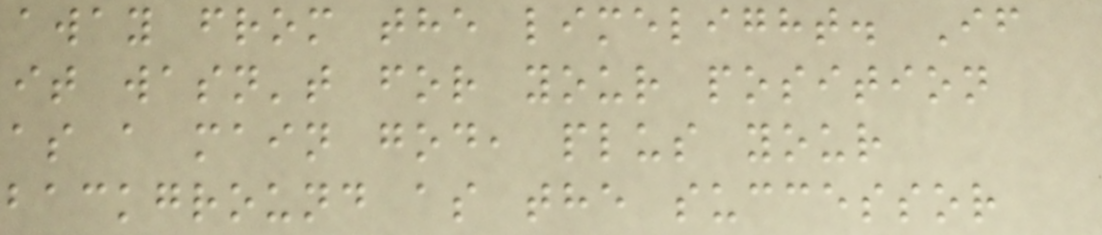away from the limelight. If
it wasn't for your position
as a main god, plus your
background as the successor
